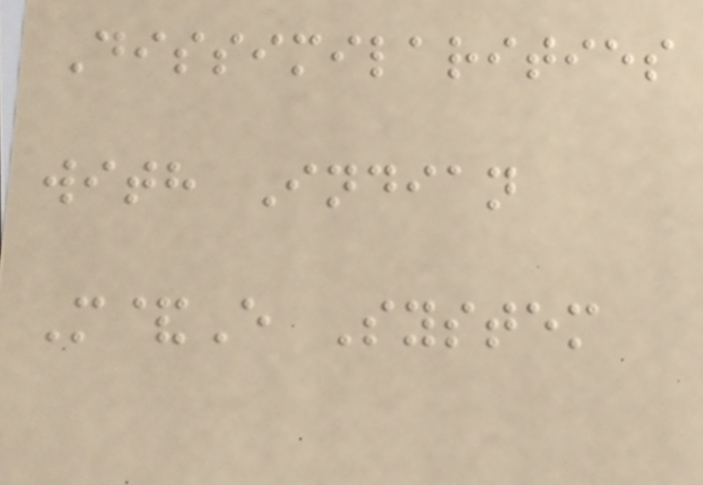Dissimilarities
with Indian
M&E System
